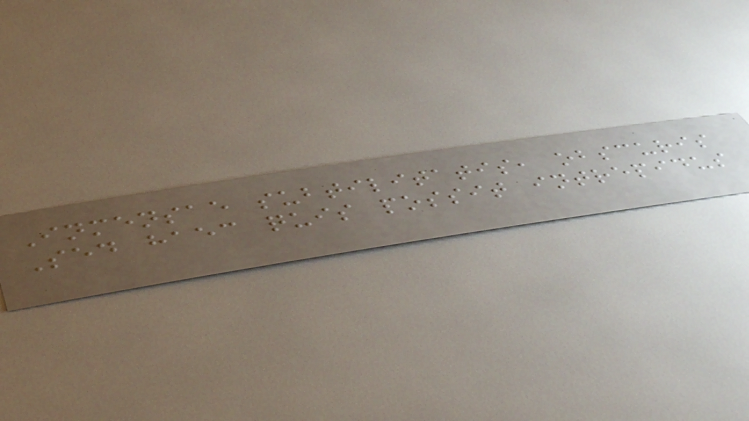Inmensae subtilitatis, obscuris
Sed haec quis possit intrepidus
